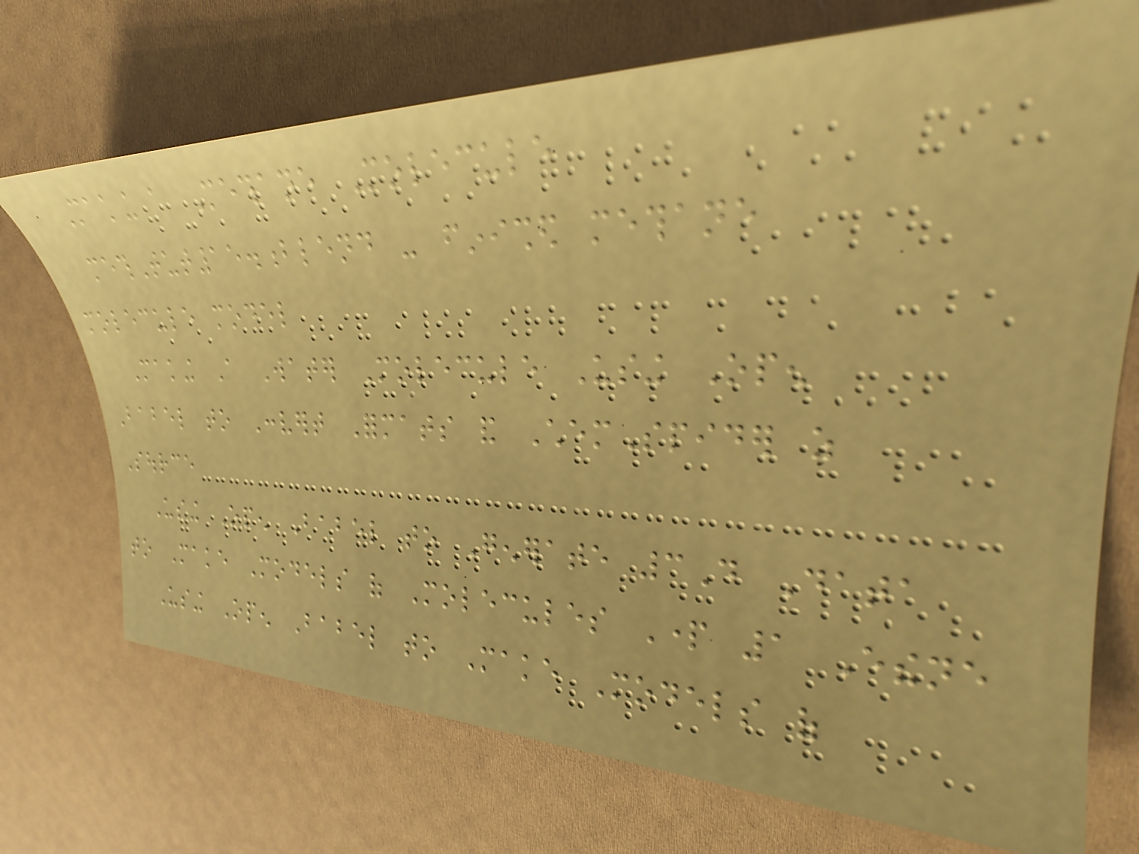Making a Methane Molecule
methTut15.blend - finished methane
molecule model
Making A Water Molecule Using Open
Babel to Convert Formats and ChemSpider as
Source
Using Open Babel to Generate 3D Data
to Make Models of Molecules Part 1 Ethene
Using Open Babel to Make Models of
